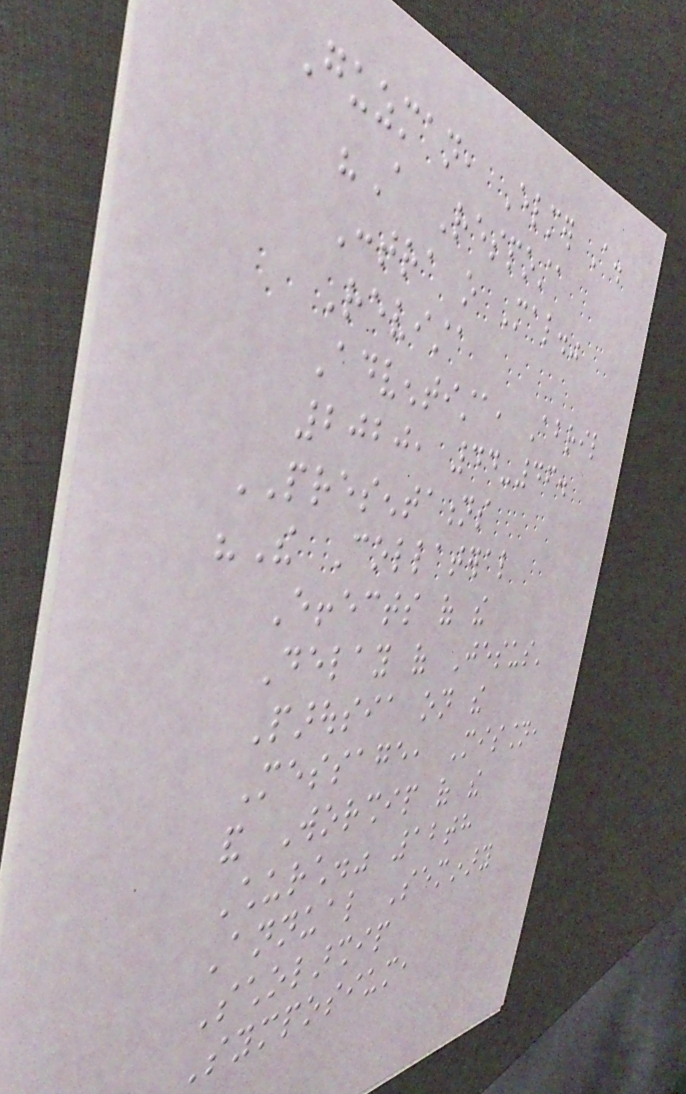Guzman, Elmer A.
"A Resposta
Contra o Mal."
Revista
Adventista, Abril
2020, 44-46.
PRESENTATIONS
"The Collateral
Effects of the
Delay of Jesus'
Parousia on the
Message, Mission,
and Worship of the
Church." 12th
Annual Seminary
Scholarship
Symposium,
